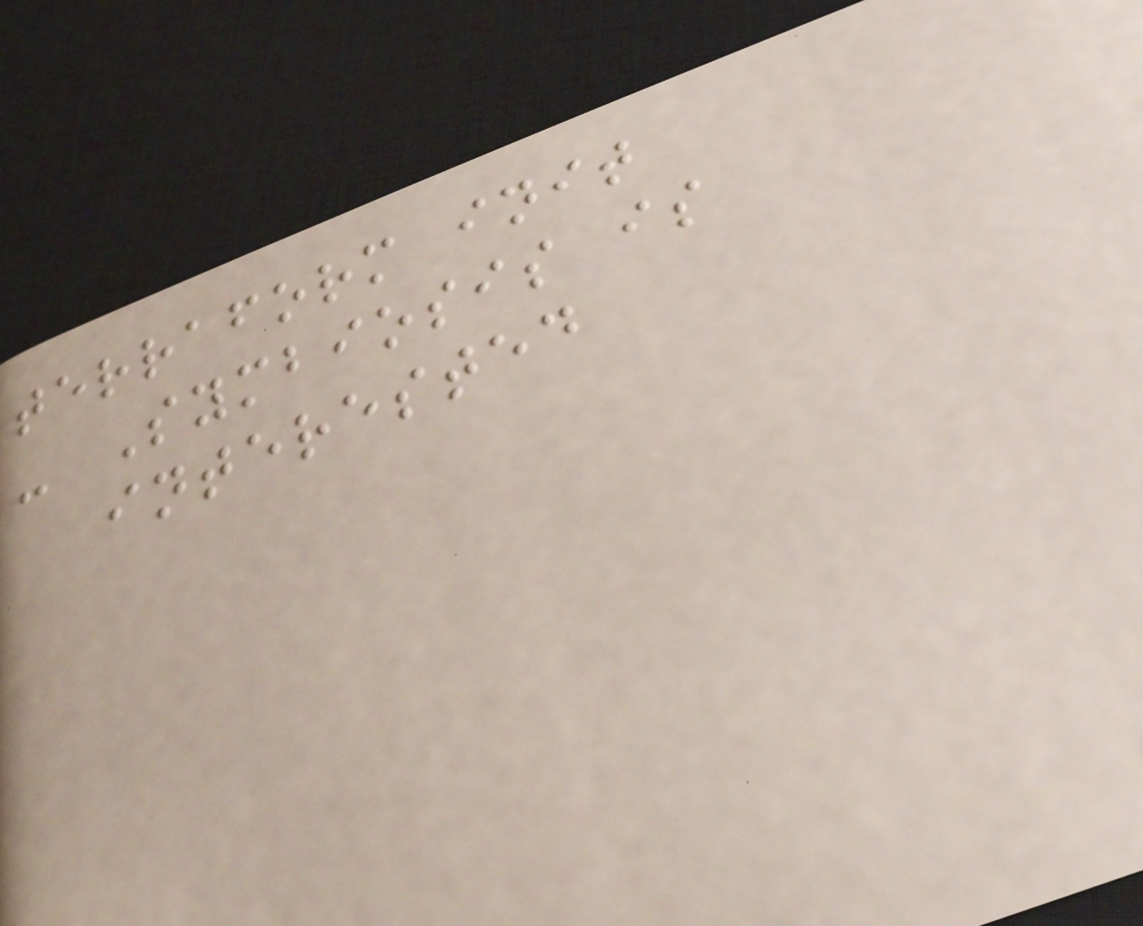terraform init
- Symbiosis is
interested
